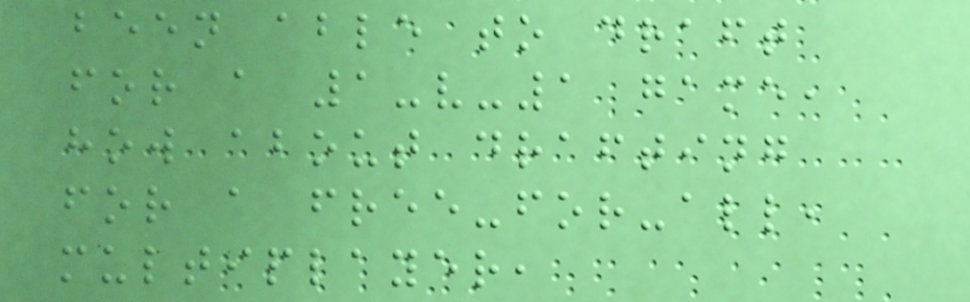been able to draft
for a 1-v-1 game,
how about drafting
for a free-for-all,
multiplayer,
